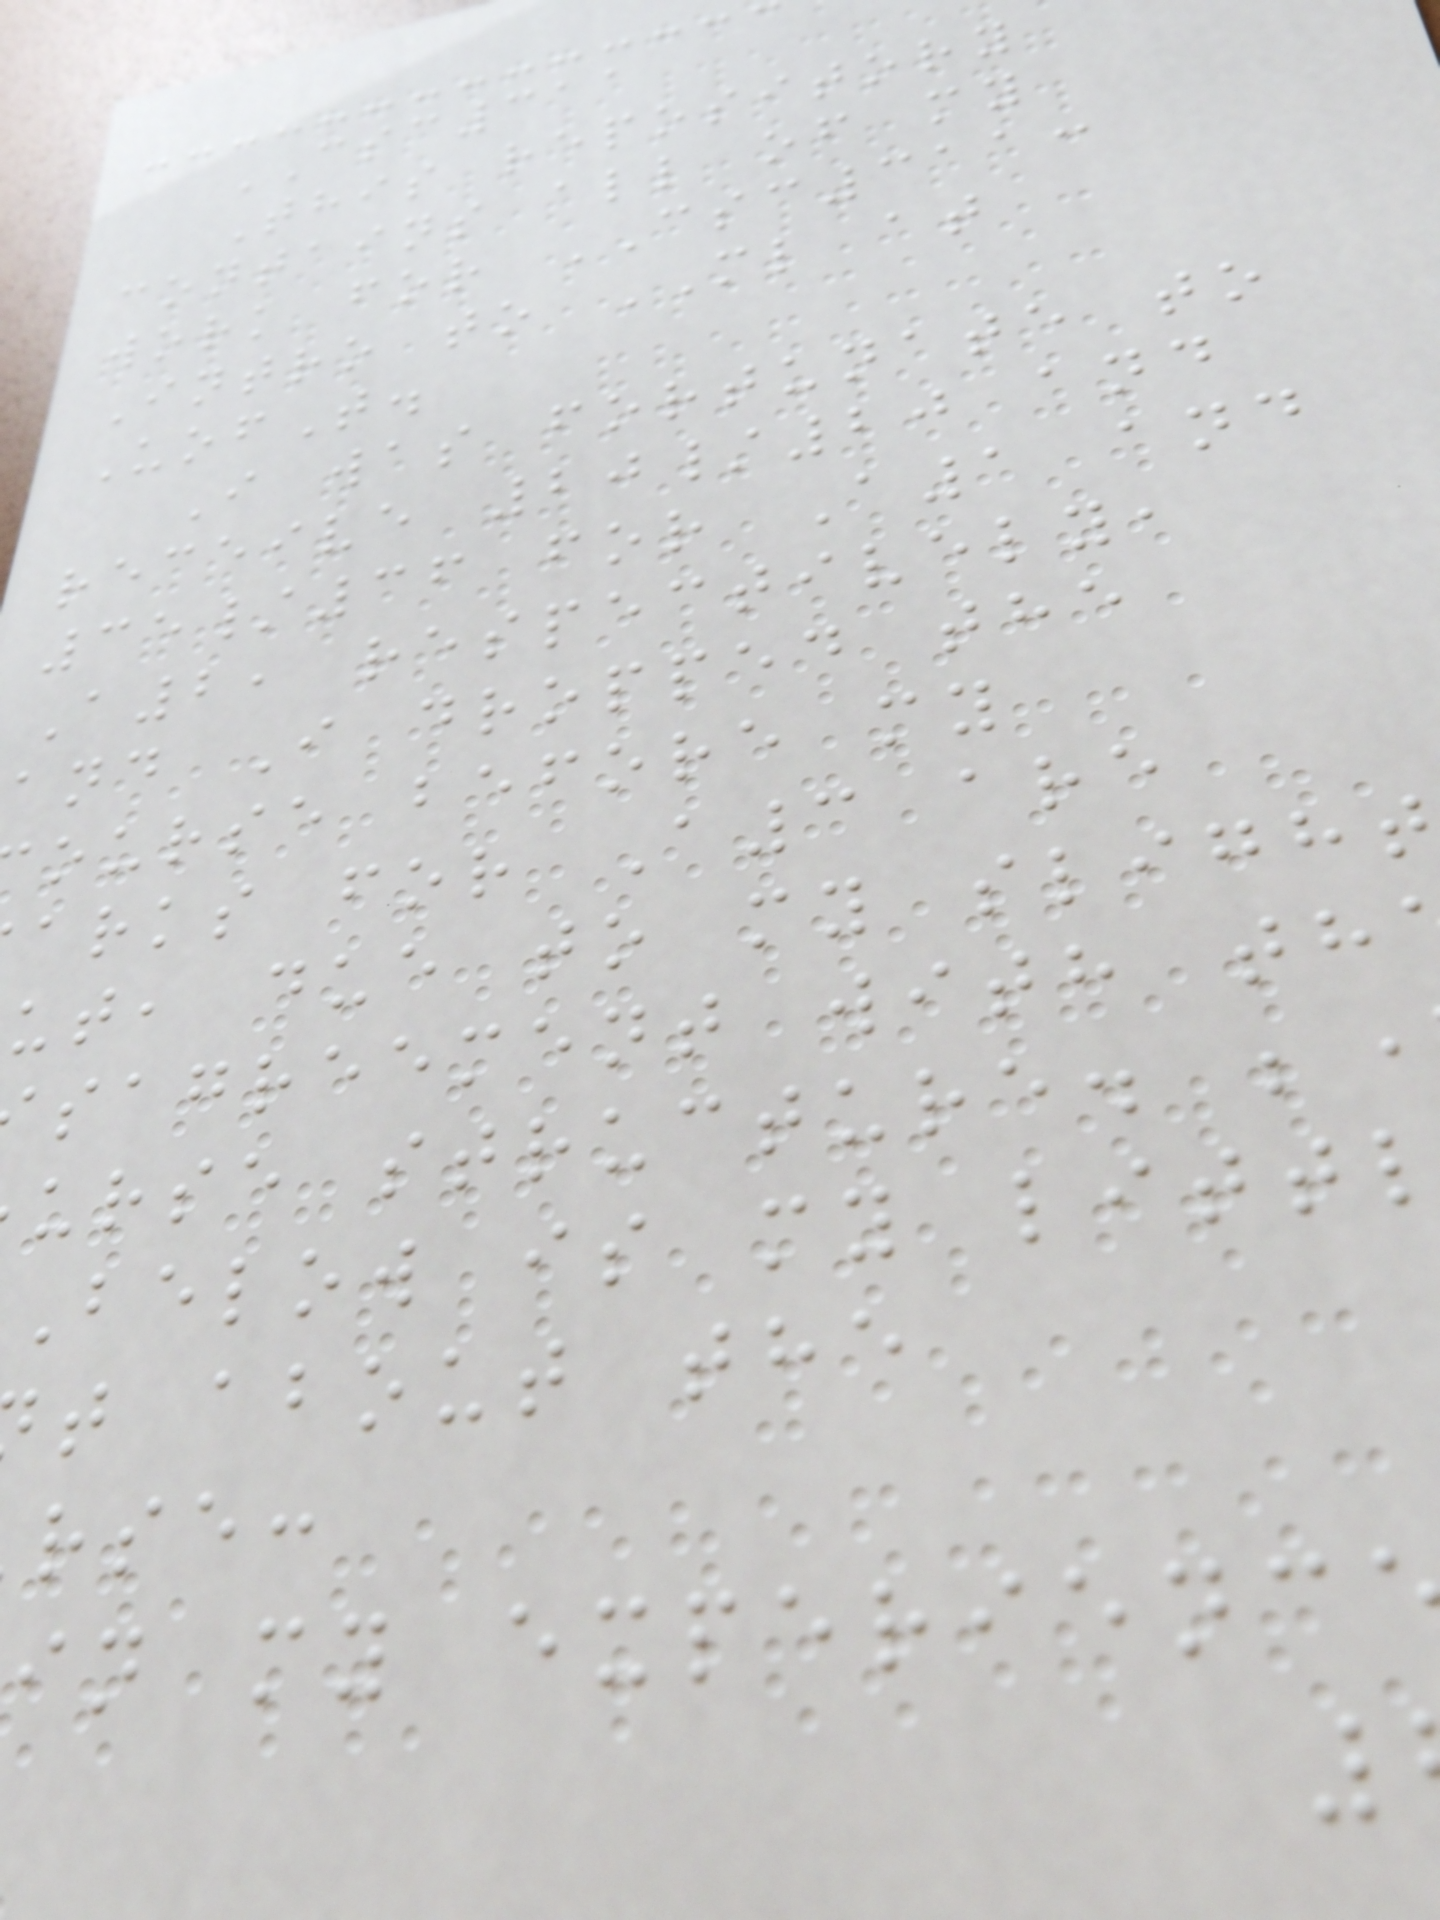CSC311
This repository
contains all of my
work for CSC311:
Intro to ML at
UofT.
I was fortunate to
receive 20/20 and
35/36 for A1 and
A2, respectively,
and I dropped the
ourse before my
arks for A3 are
ut, due to my slight
sagreement with th
urse structure. ;
Below is my litt
t about the
rse:
in my experienc
